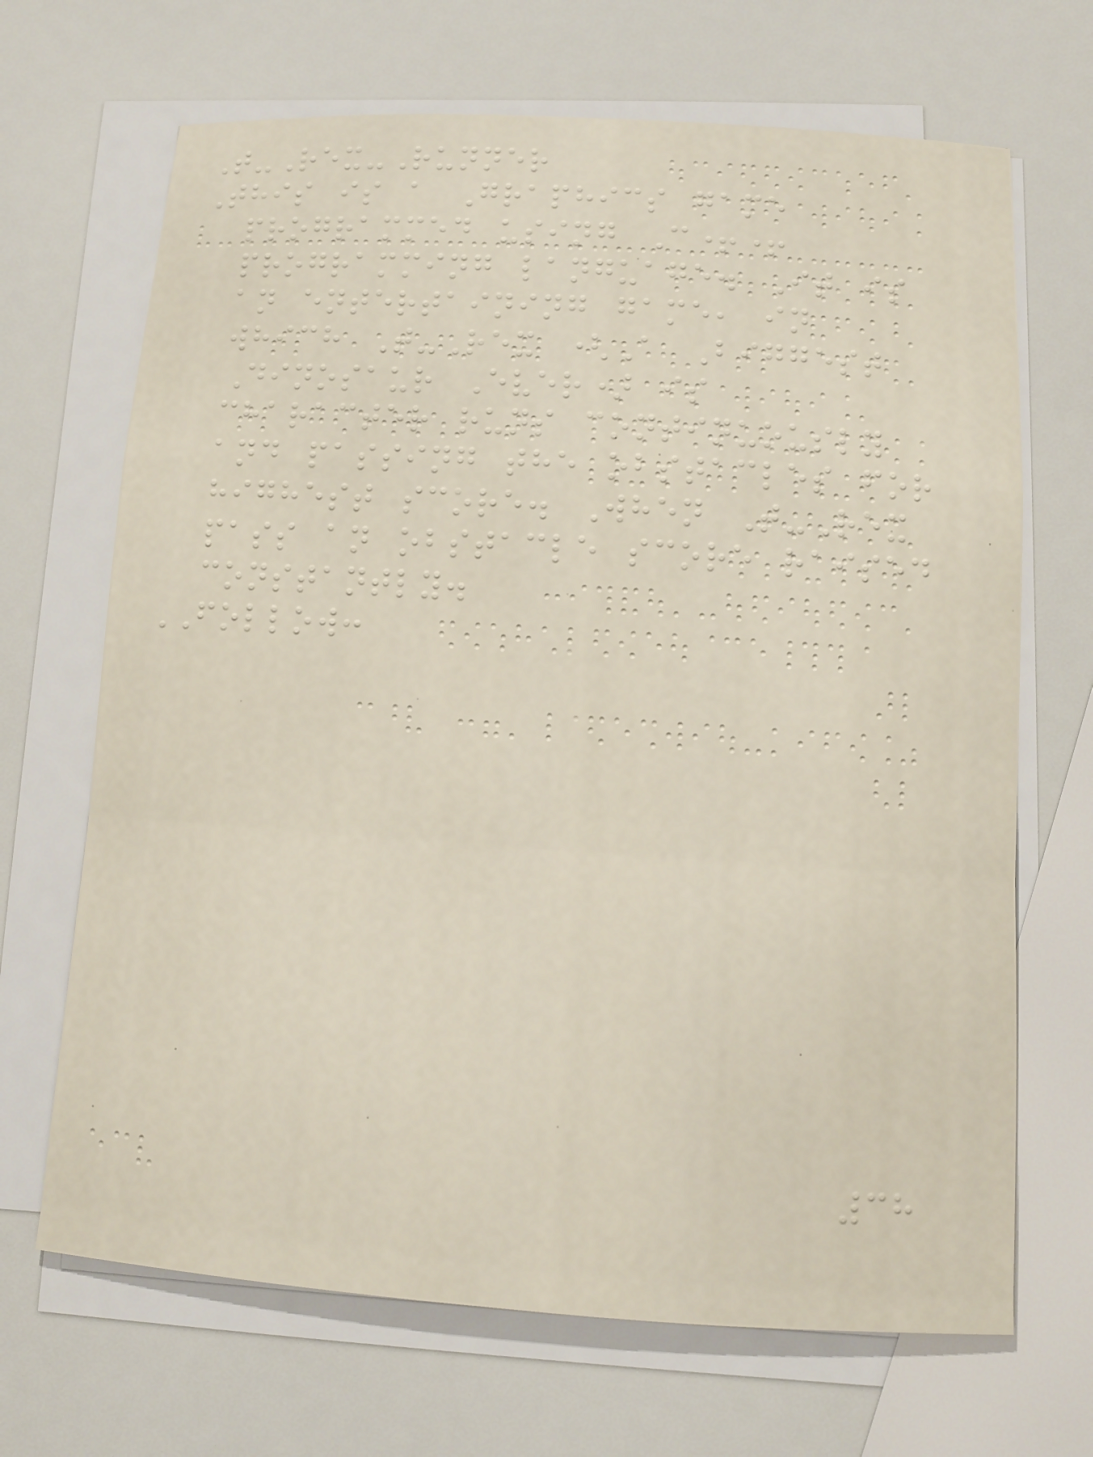T-Rex-Runner
This is a Graphics game
programmed using C++
programming language. It is
an entertaining game, in
which T-Rex (A Biggest
Dinosaur Ever) is
character runs continuously
and passing the obstacles for
highest score. When T-Rex
pass an obstacle score raised
constantly.
FOLLOW:
38
